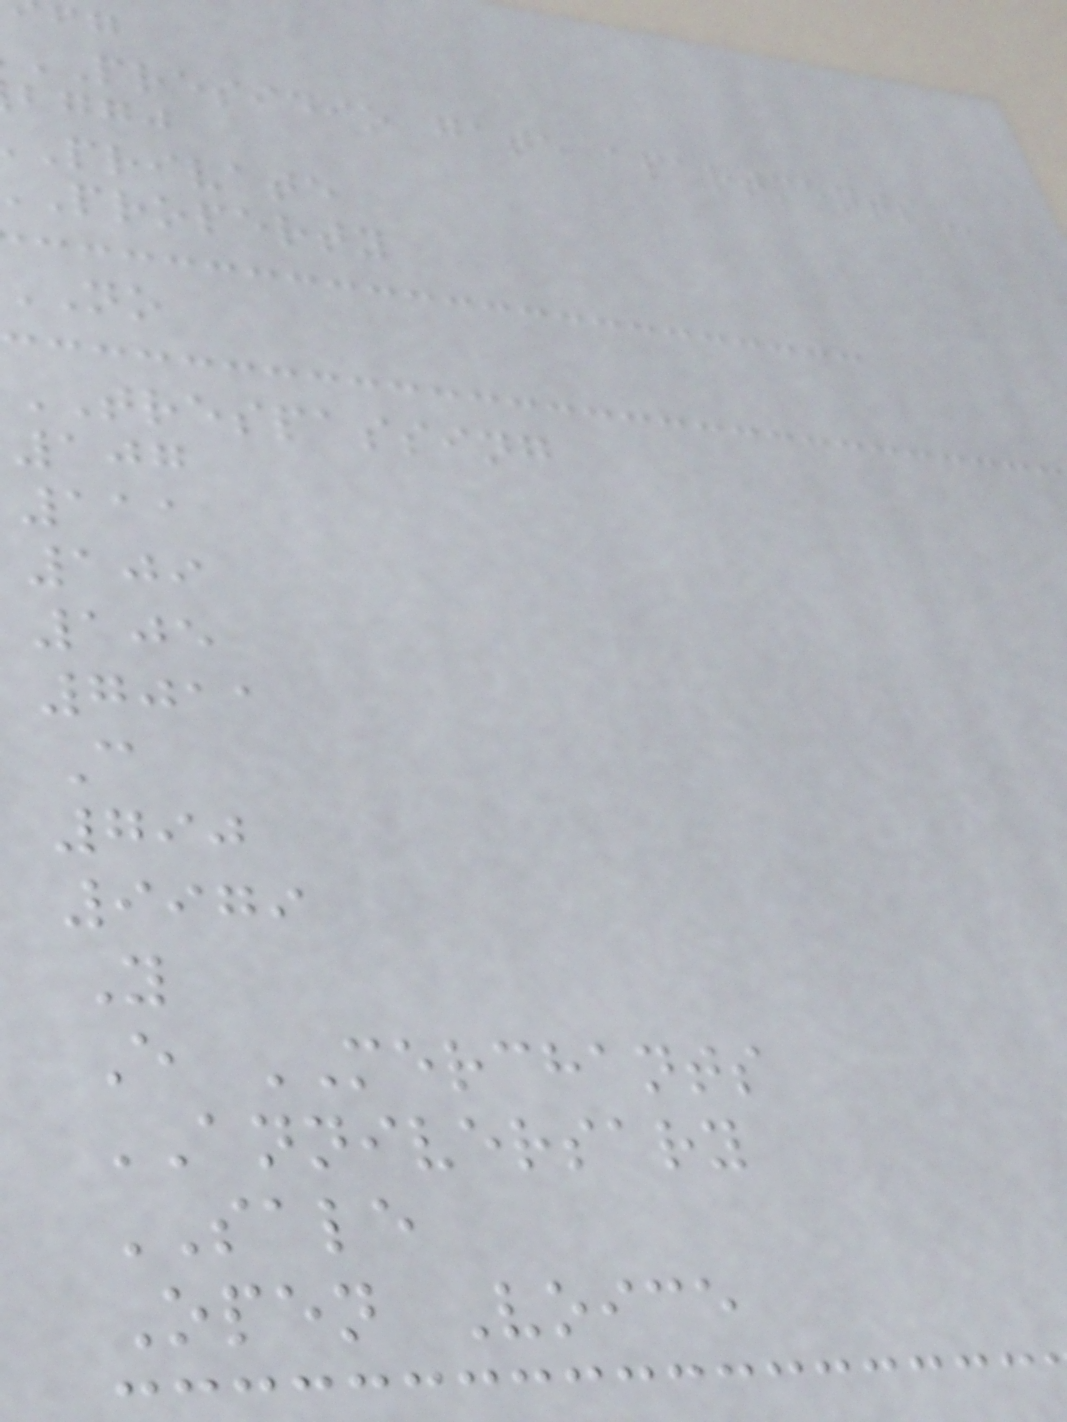PRESIDIO gate
bggj
private
property
TRESPASSING
107
111
109
105
7011
C
790
9979
Y
E MERCHANTS
ANNIVERSARY
SALE
Open Voice
